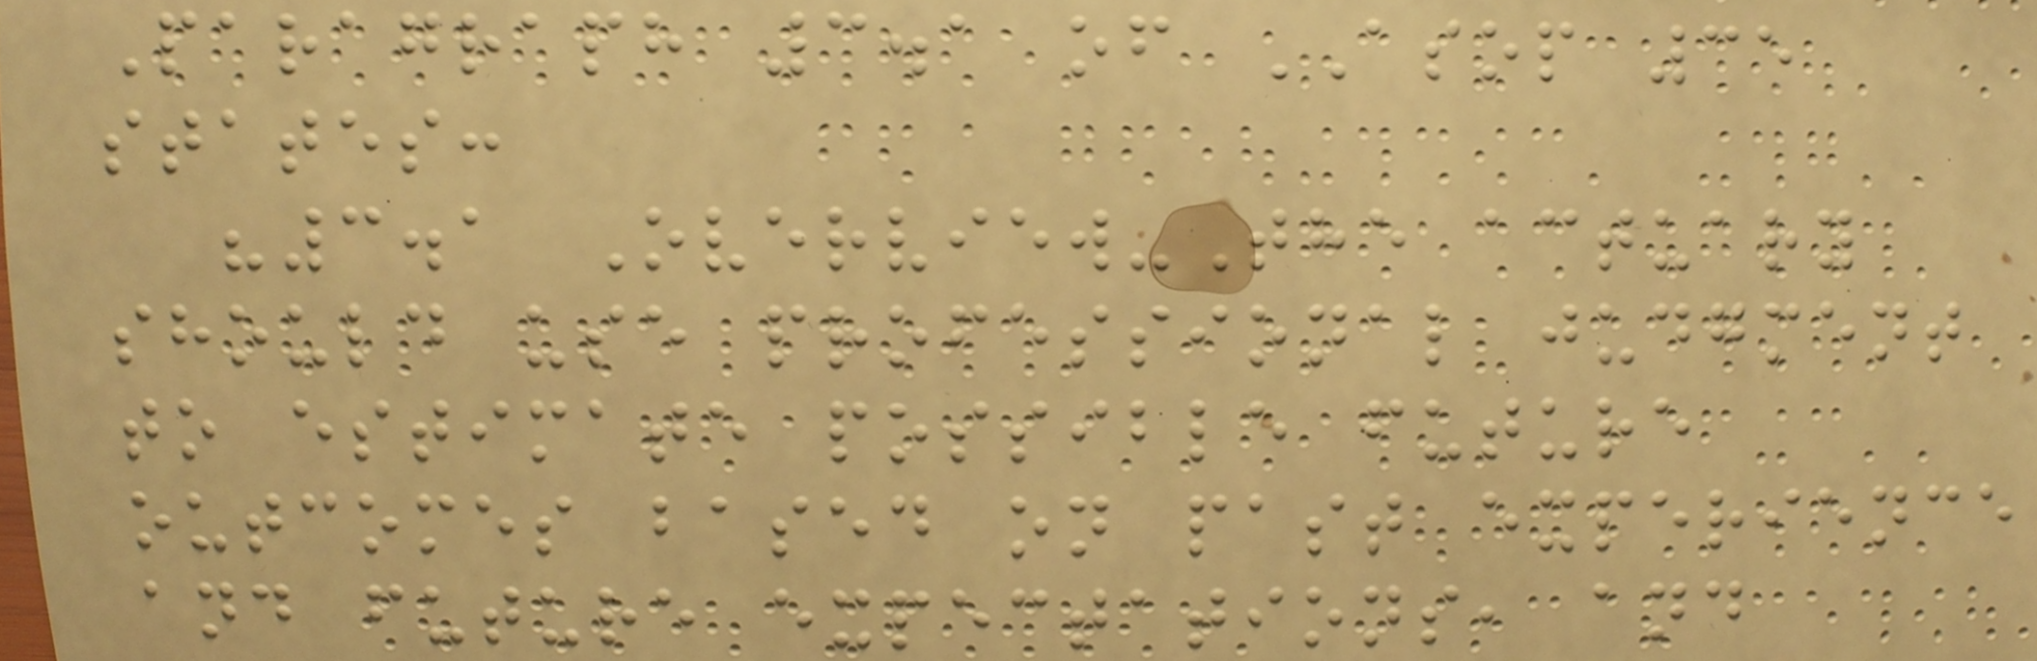Paragraph 3.1 of ASOP 35
states:
"3.1 Overview-The actuary
should use professional judgment
to estimate possible future
outcomes based on past experience
and future expectations, and
